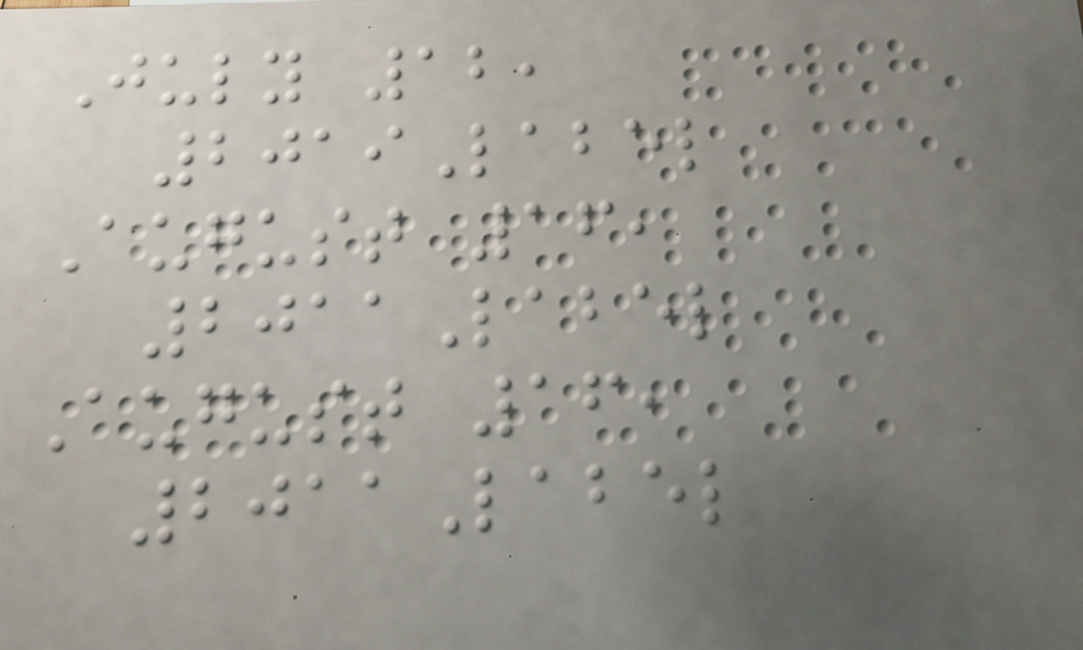July 12,
2019Label
August 16,
2011Label
August 16,
2011Label
